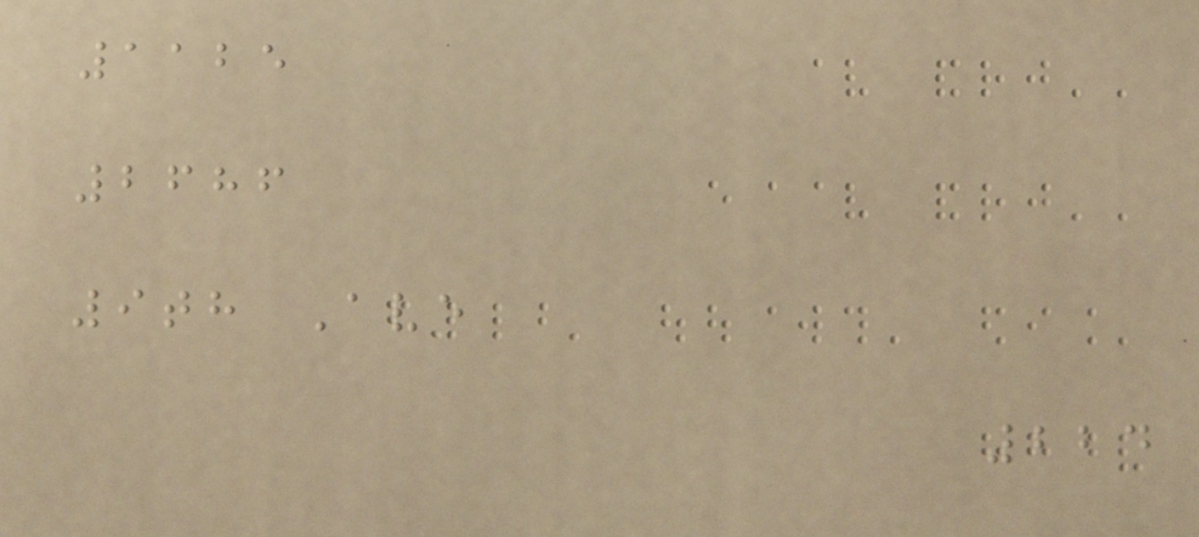1125
2686
9th Ave
224
